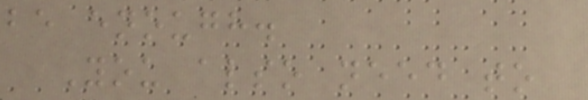be enough.
You also need to
